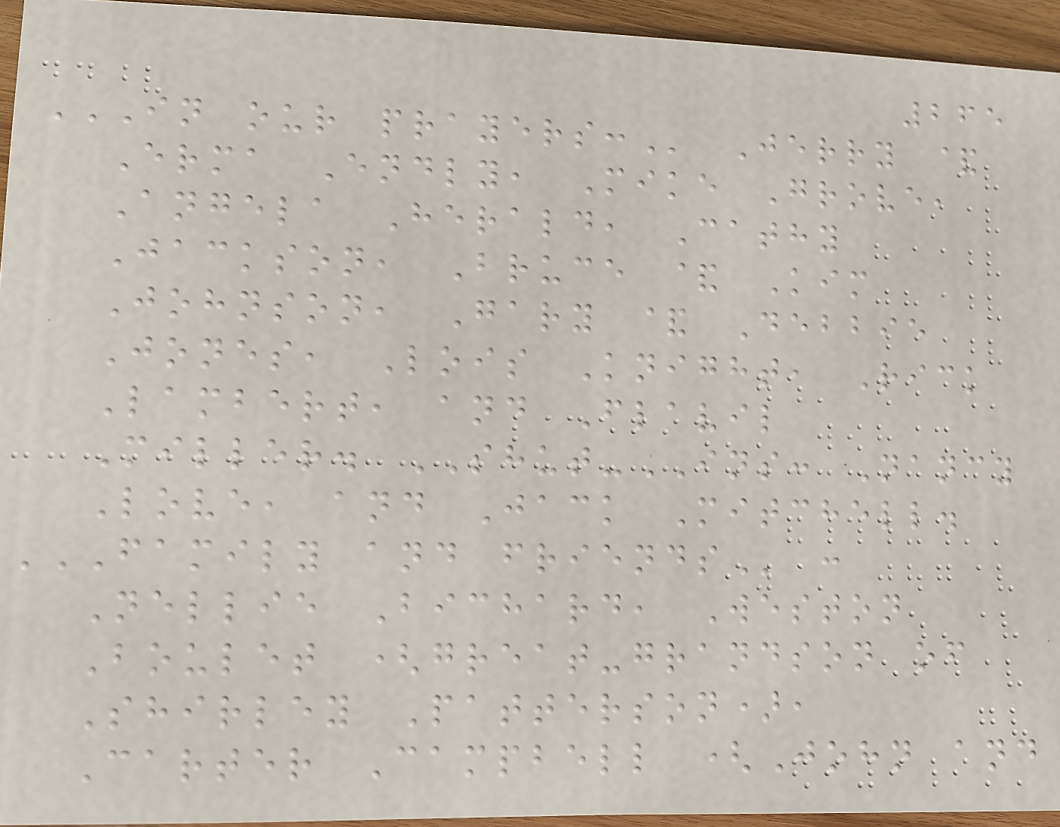265
IN OUR PRAYERS: Jerry &
Erma Endly, Mike Grove,
Angela Herald, Cathy
Jackson, Bruce & Kim
Johnson, Gary & Debbie
Jones, Lois Knight, Rick
Lambert, and Flavil
Miller. SHUT-INS: Nancy
Love, and Jack Mitchell.
FAMILY AND FRIENDS :
Nellie Bichard, Weston
Boulet (great-grandson of
Shirley Patterson),
Carter Campbell (John and
